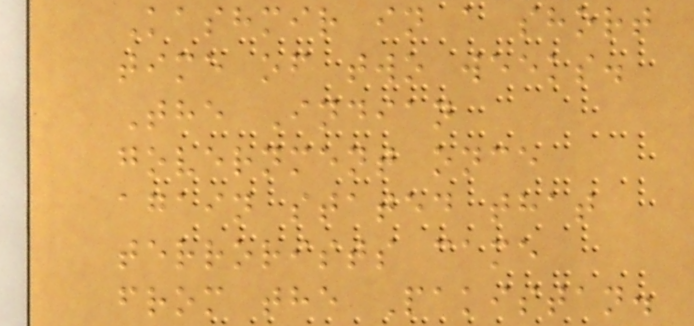Kashmir in a short
time of two weeks.
The Indian
government once
again stated that
terrorists came
from the Pakistan.
